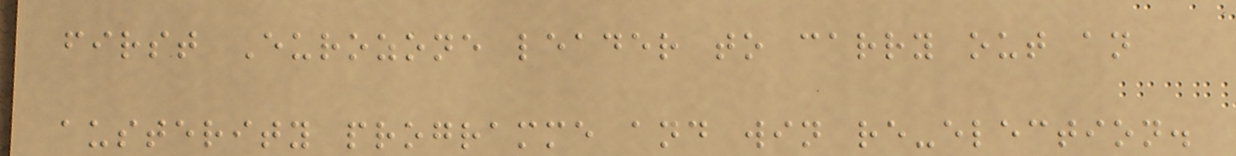first Eurozone leader to carry out an
austerity programme and win re-election.
